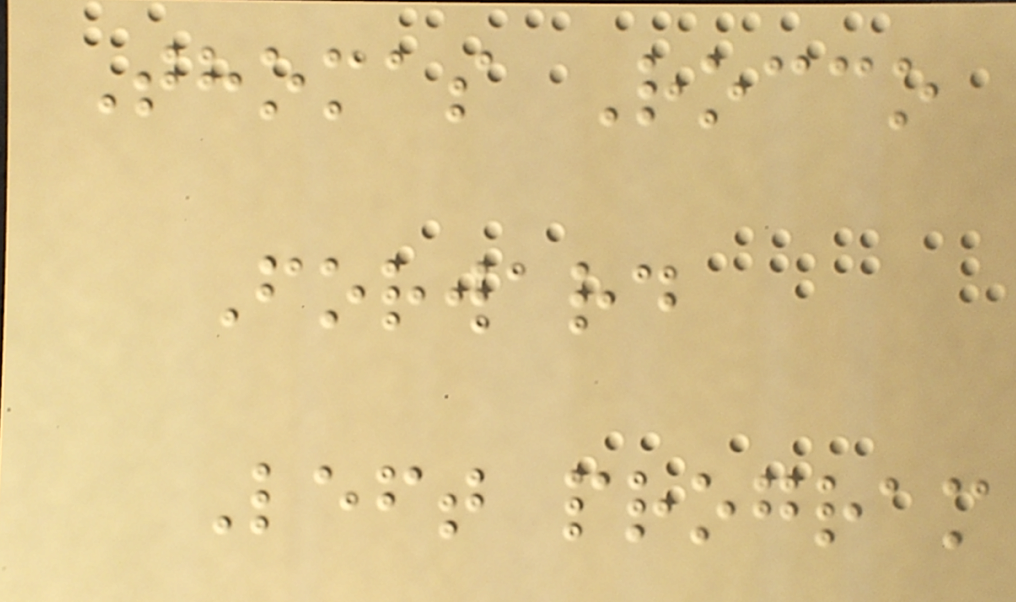Thomas Rocco
Forward
Left program
